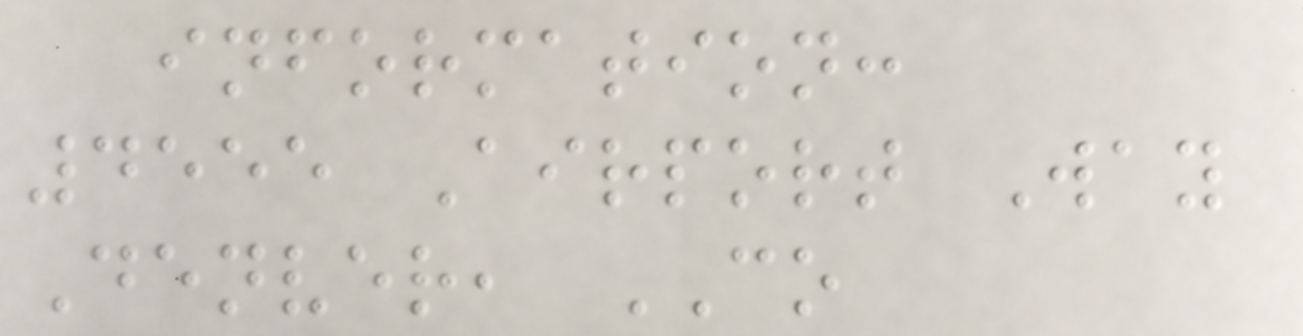information:
4555 Airport Way
Denver, CO
